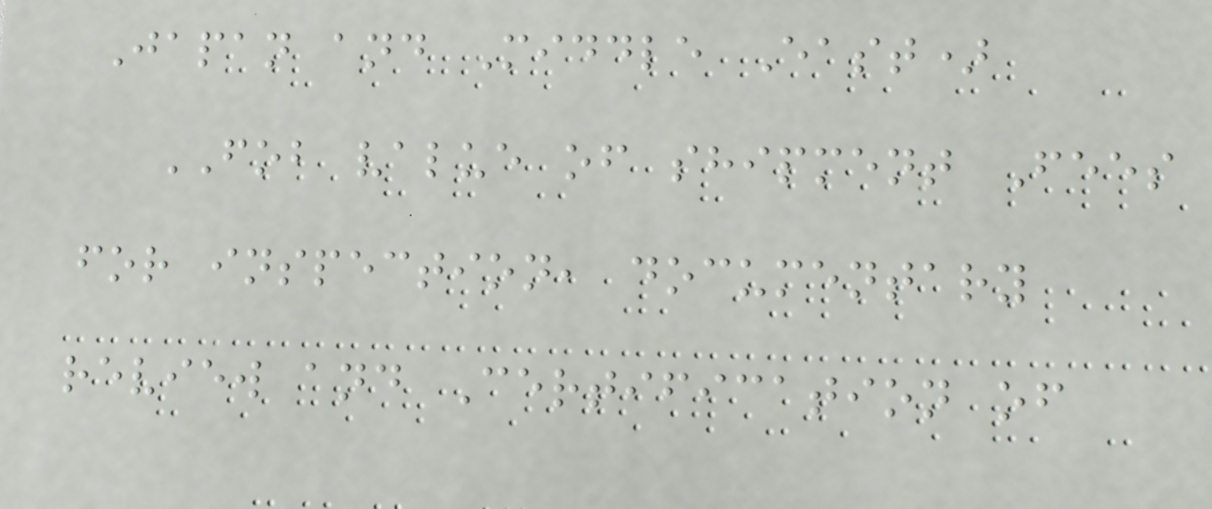Japan and Middle East)
FOB value of shipment Fees
for inspection, documentary
review and Certification of
